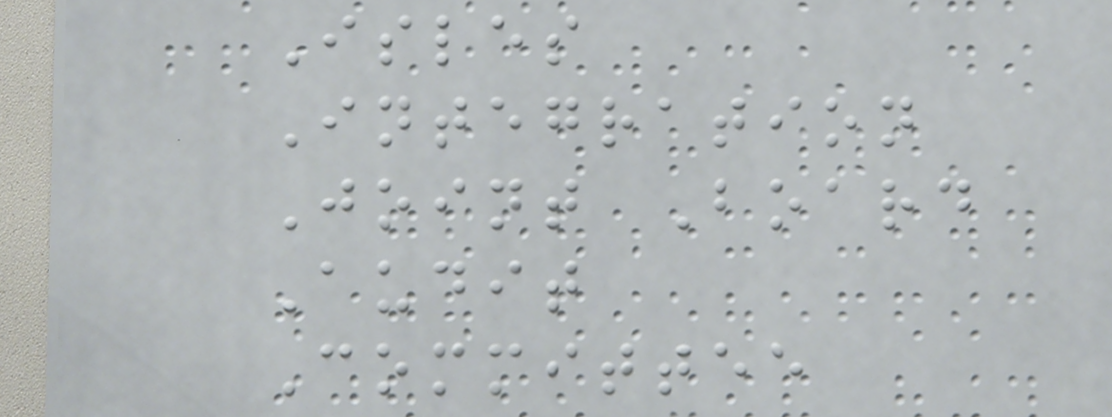Isles
Integration
Joint Board
Audit
Committee
